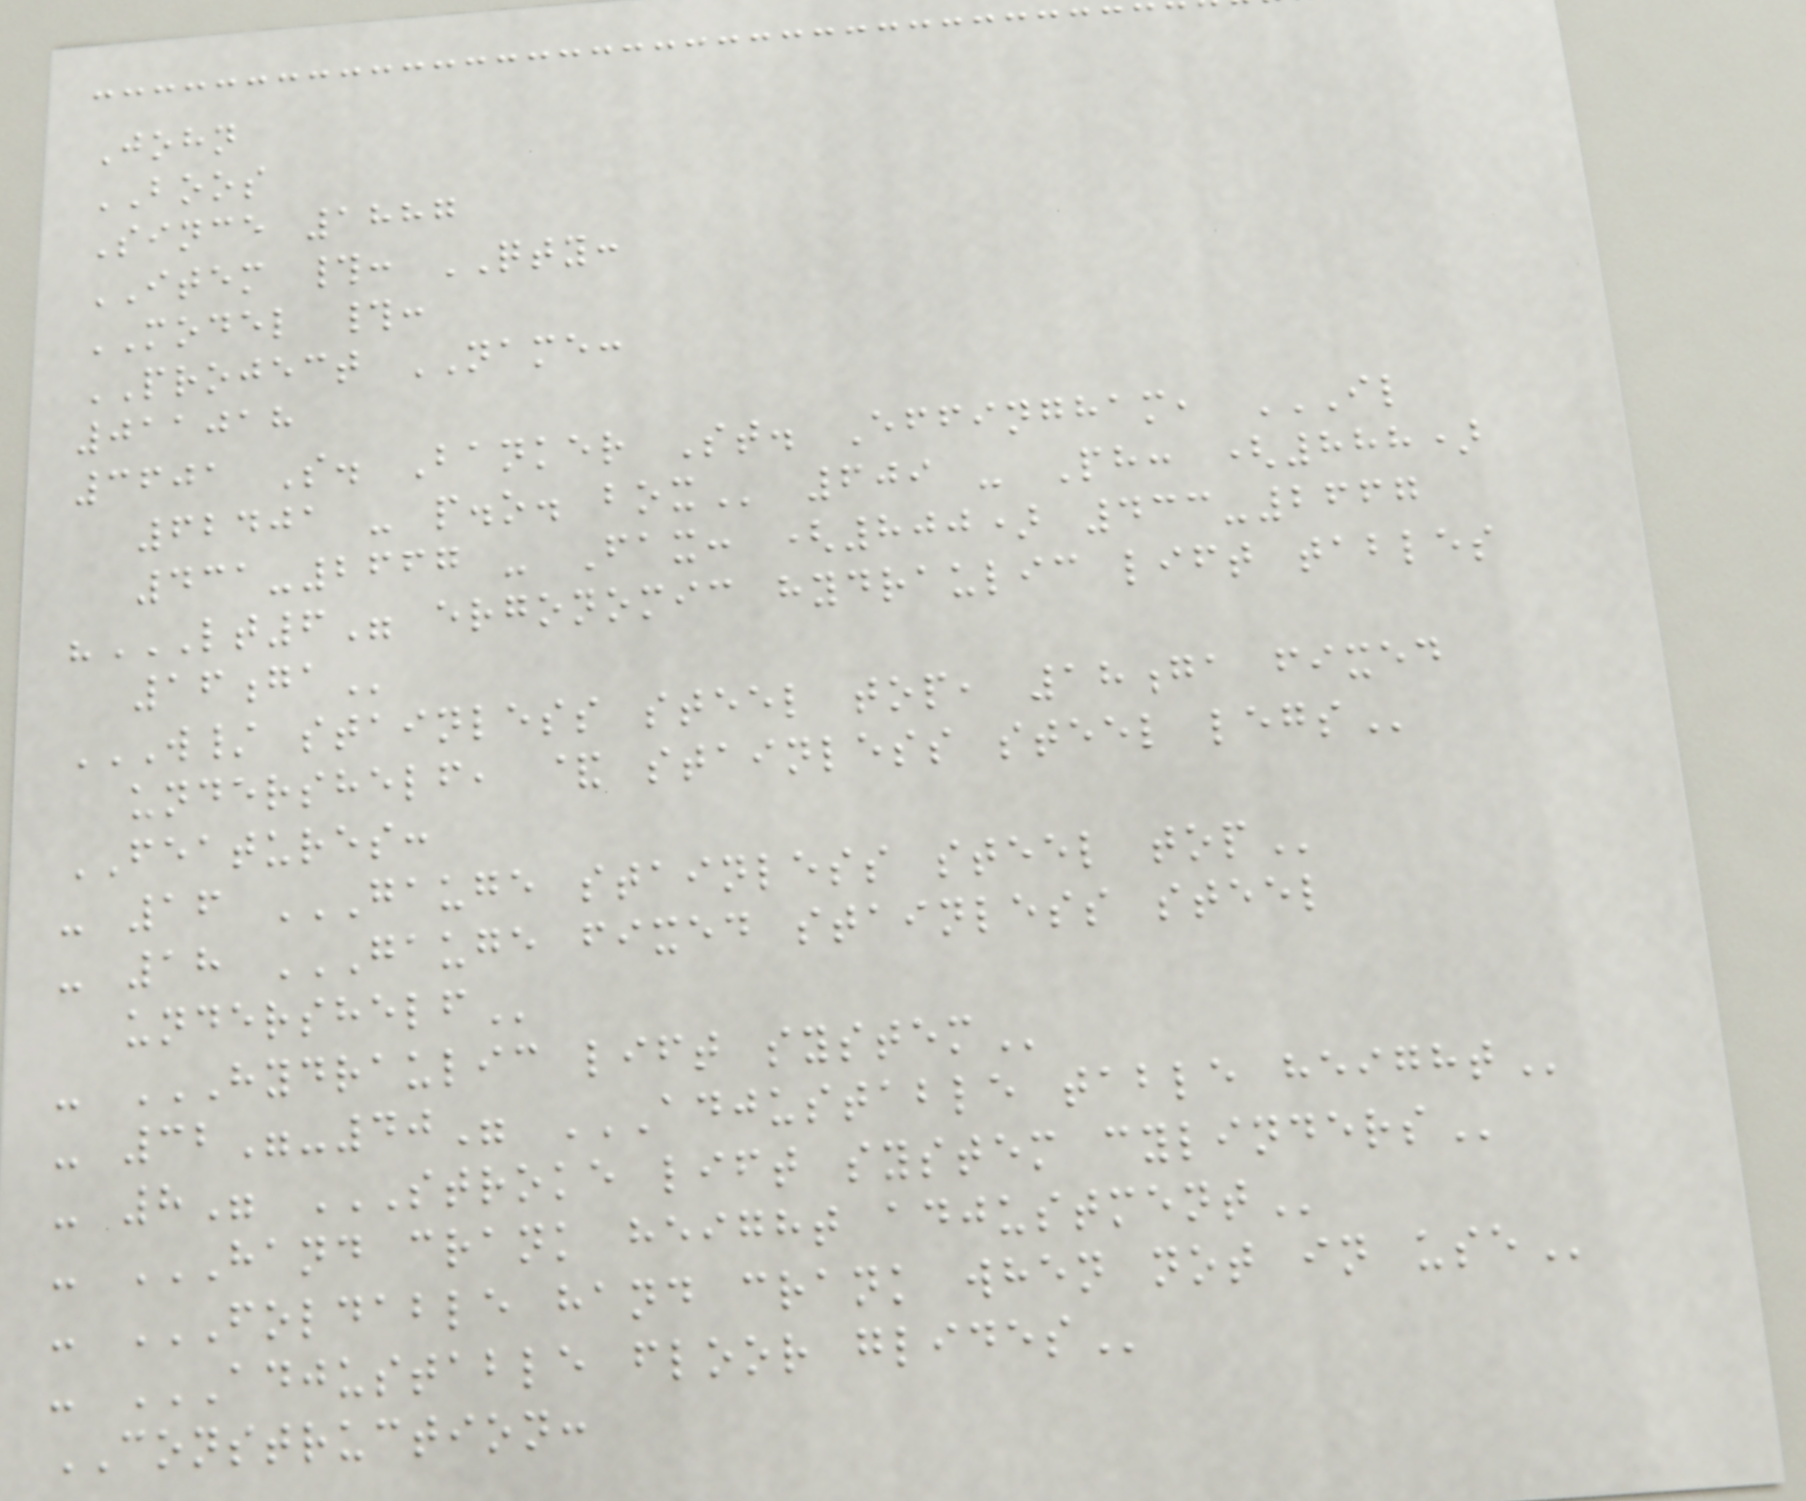John
BOOS
Since 1887
ITEM #: QTY:
MODEL #:
PROJECT NAME:
011018
3601 S. Banker St. Effingham, IL
62401 - P.O. BOX 609 - Ph: (888)
431-2667 - Fax: (800) 433-2667
"LT6" ERGONOMIC HYDRAULIC LIFT TABLES
16GA
W/ STAINLESS STEEL TOP, 18GA FIXED
UNDERSHELF, & STAINLESS STEEL LEGS
FEATURES:
- 16 GAUGE STAINLESS STEEL TOP
- 18 GAUGE FIXED STAINLESS STEEL
UNDERSHELF
- HYDRAULIC LIFT SYSTEM
- 32"-40" ADJUSTABLE TABLE HEIGHT
- 8" STROKE LIFT SYSTEM CYLINDERS
- HAND CRANK HEIGHT ADJUSTMENT
- FOLDABLE HAND CRANK WHEN NOT IN USE
- ADJUSTABLE FLOOR GLIDES
CONSTRUCTION:
